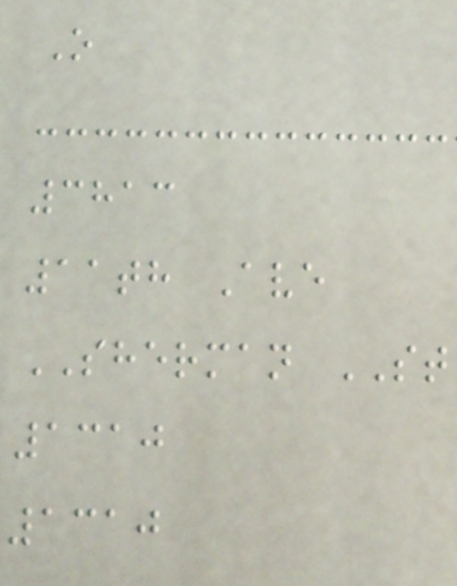O
3813
11th Ave
SHERMAN ST
1310
1310
